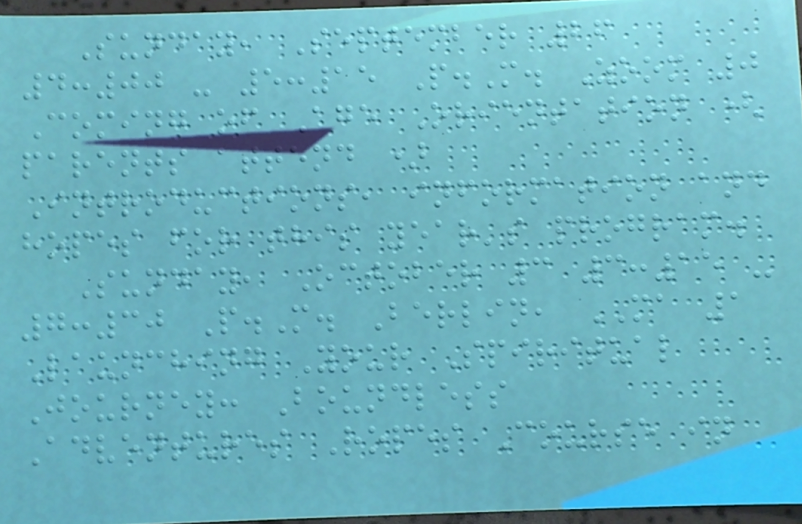Sunday, September 26
4:00 - 5:15 P.M. Zoom 0
Coming of Age Orientation (
parents attend )
Introductions, information and
hopes for this year's program.
Sunday, October 3 3:15 -
7:30 P.M. Berlin, MA 1
Launching Your Spiritual
Journey: Boundless
Adventures Ropes Course in
